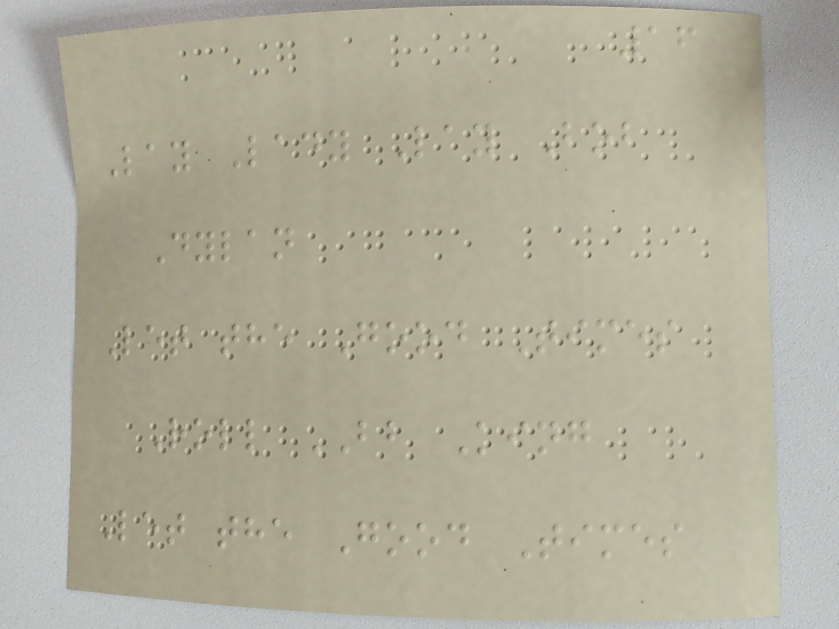16
Lay Lady Lay Bob
Dylan
Let the Good Times
Roll BB King
Let the Good Times
